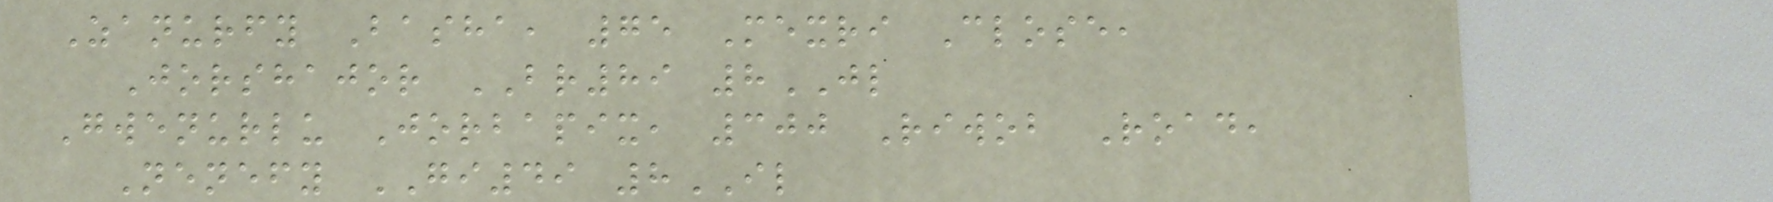Zanurfy Basha, 75 Mexri Close,
Jorshajor BR89 8JL
Gwenurlu Jorbapix, 300 Riwob Road,
Nenefy GI49 8IL
